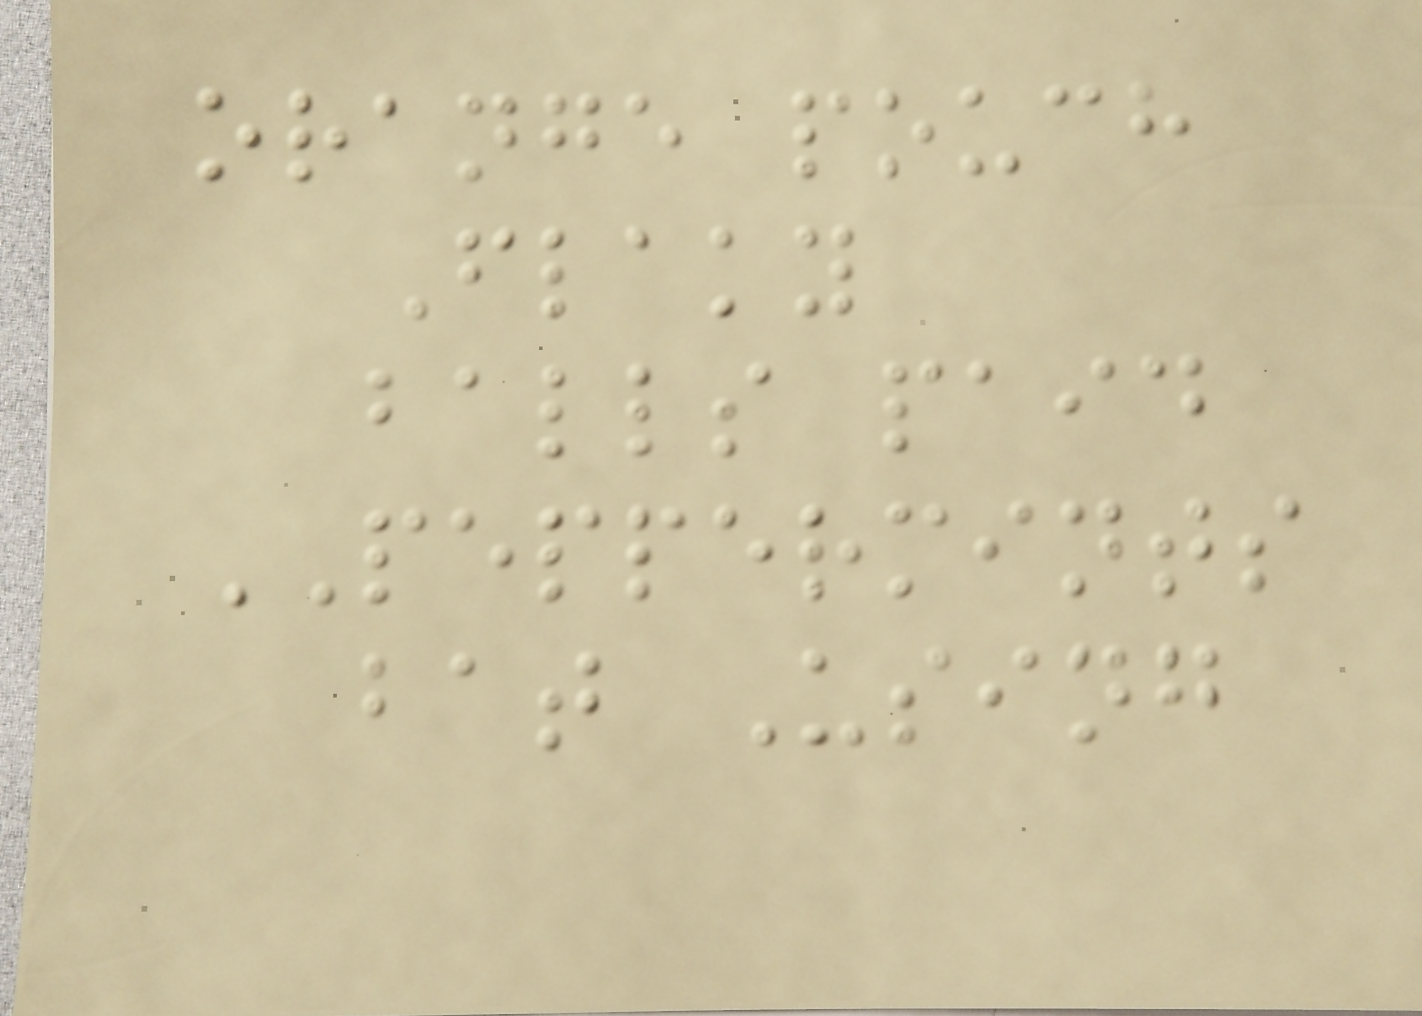orange pouch
Flaky
balls paid
PEPPERMINTS
bat Using
